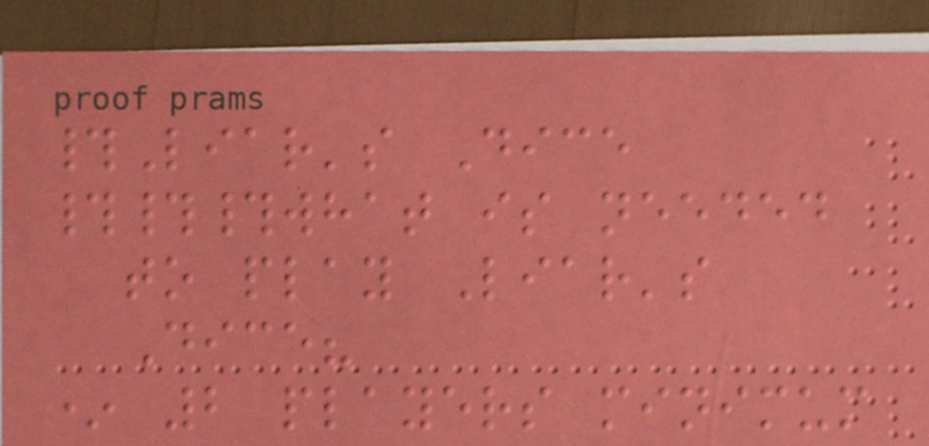#Liar's Dice
###what is needed
to play Liar's
Dice?
* 2 players minimum
